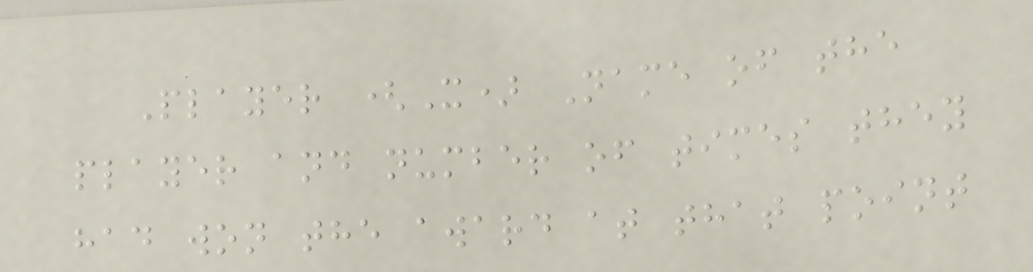Player (X) Name of the
player and number of times they
had won the award at that point
